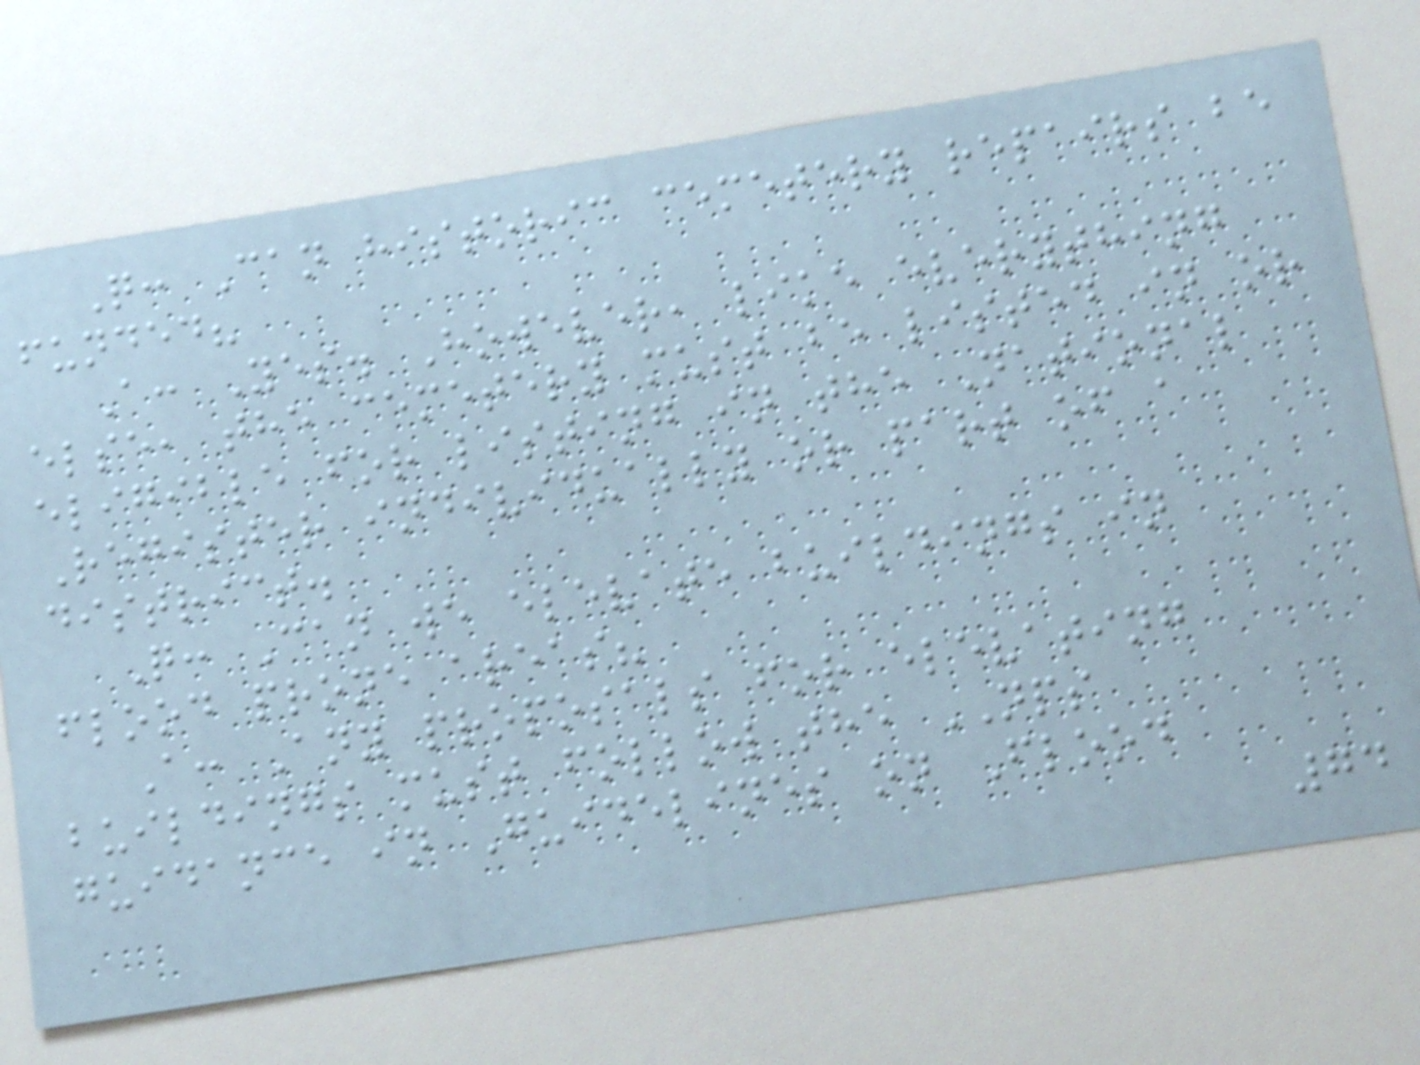Q: Can historic cemetery repairs be
funded?
A: Yes. However, like everything
else, the cemetery must be listed in or
eligible for listing in the National
Register individually or part of a
district.
Q: Can we elevate buildings in
flood prone areas?
A: Any proposals for elevating
buildings must follow the NPS
guidance in Guidelines on Flood
74
